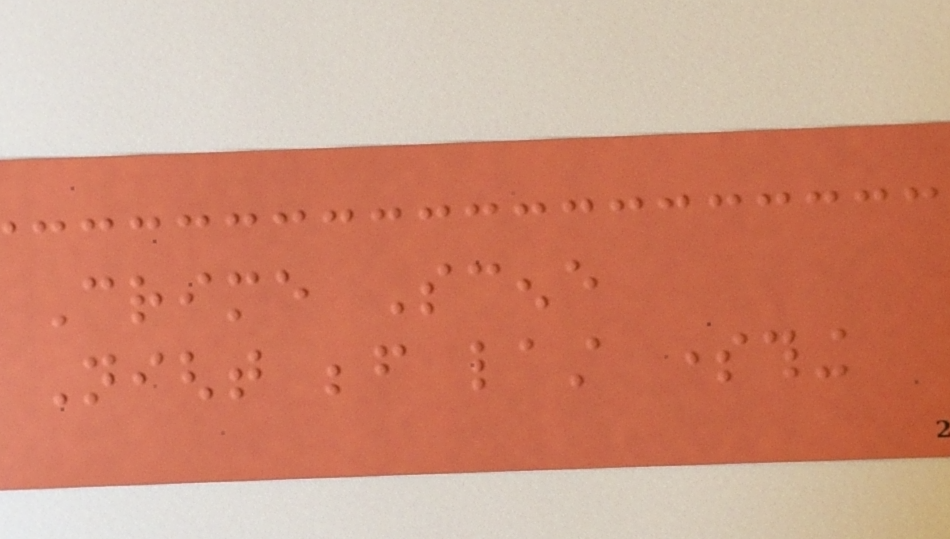Crime Scene
Night before last something
